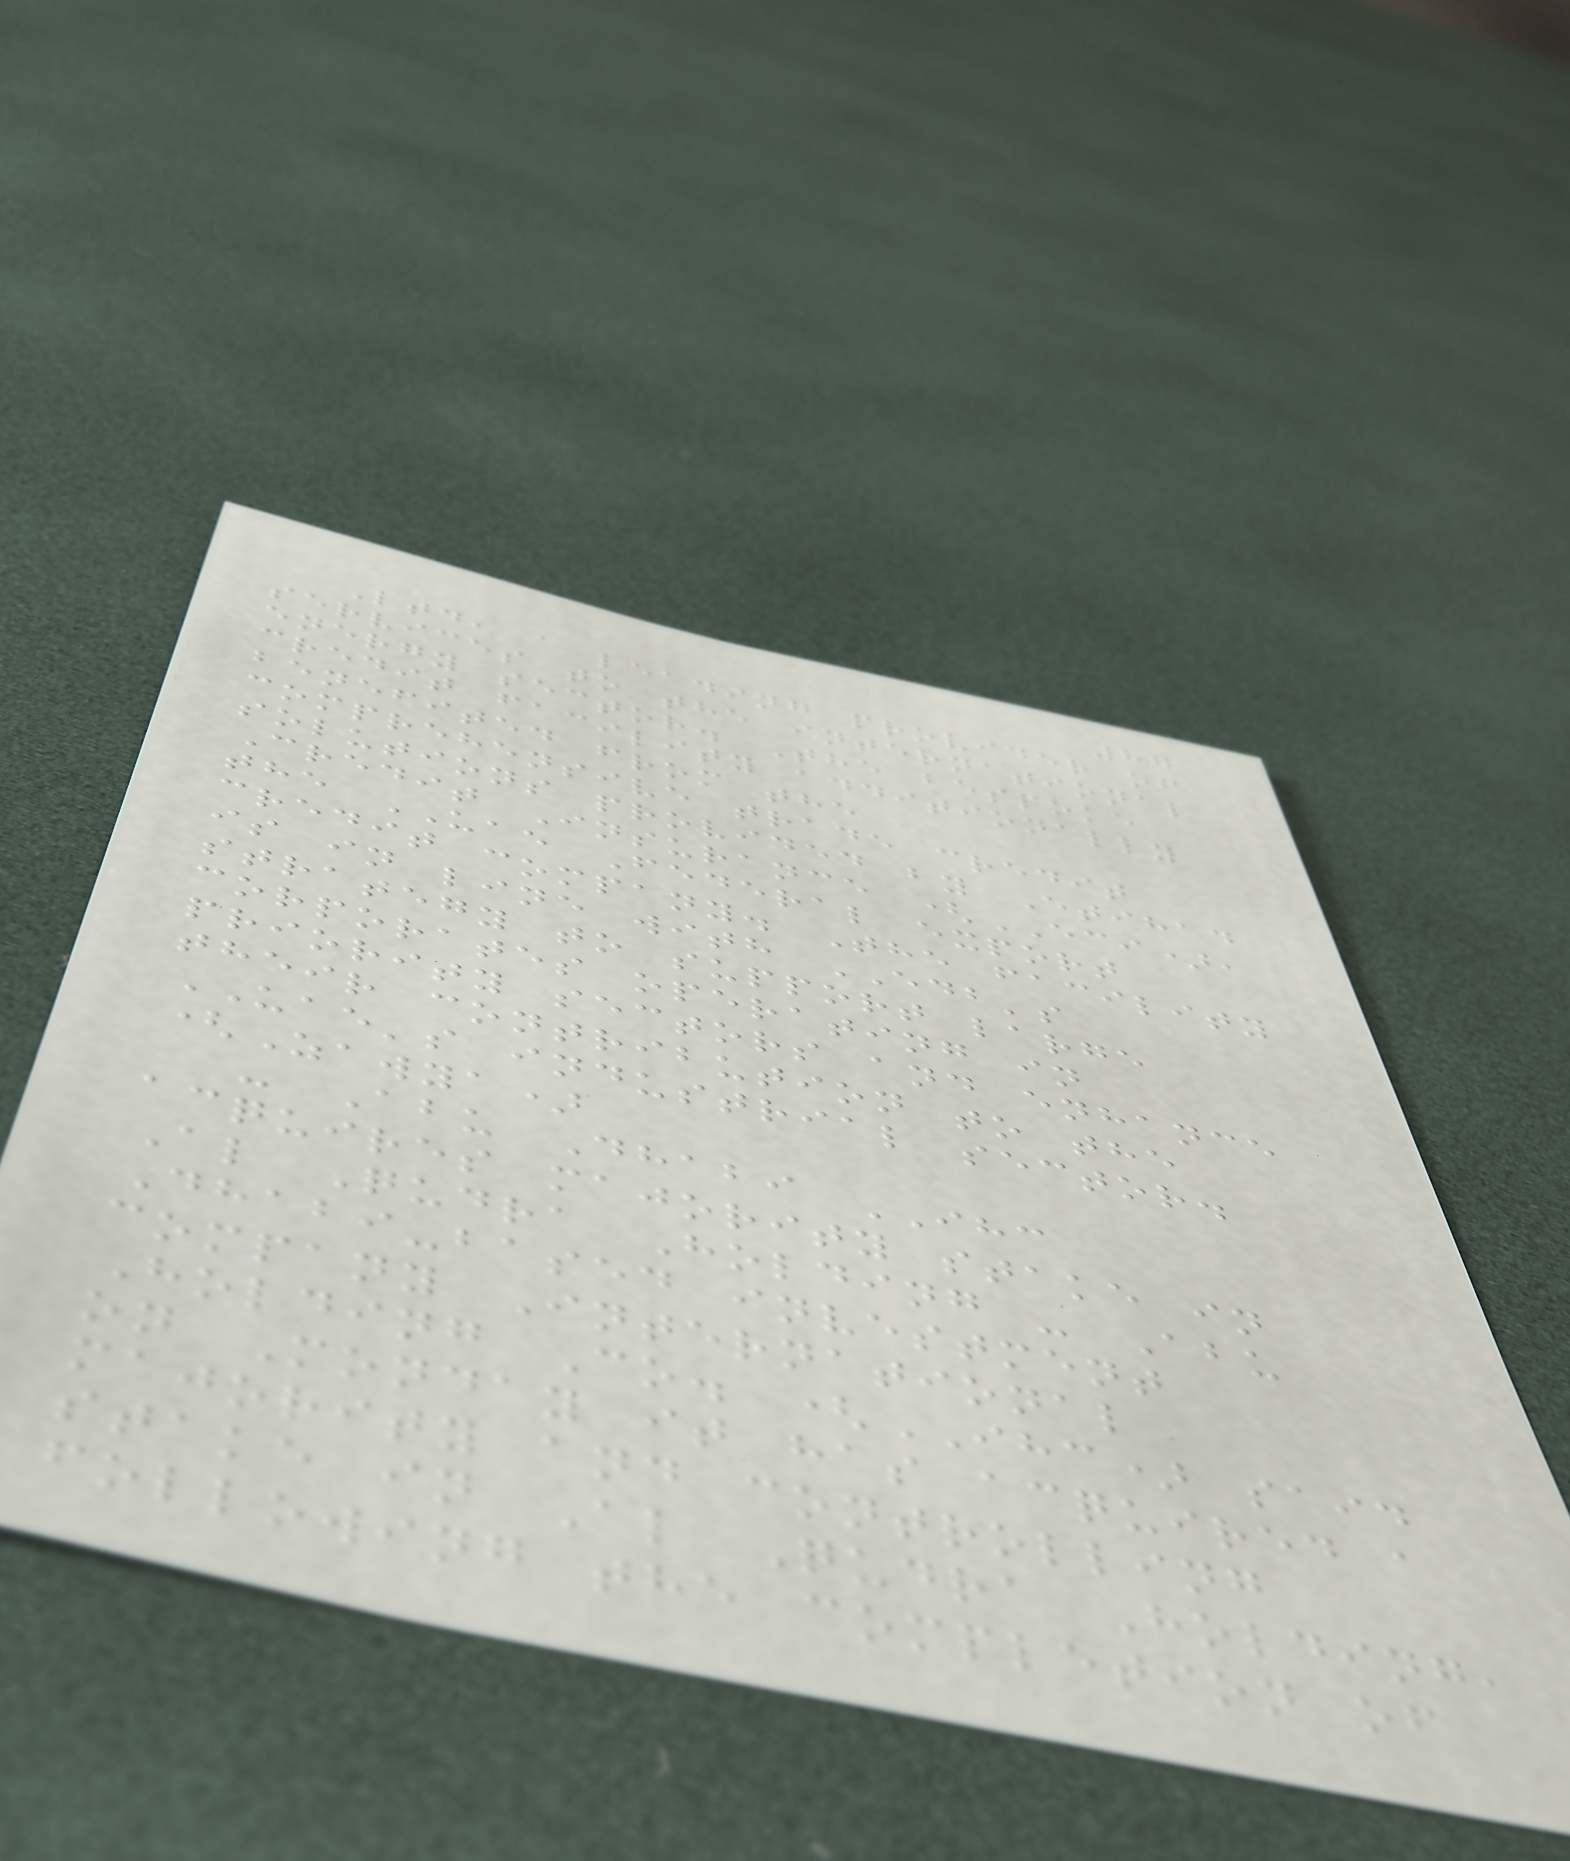87
Ltd, a leading provider of
services to the international
energy sector. The bespoke
credit facility additionally
benefited from the
comprehensive trade credit
solutions provided by Etihad
Credit Insurance (ECI),
the UAE Federal export
credit company. The facility
is in line with EDB's
strategy to support large
corporates operating in
priority sectors and enhance
their contribution to the
UAE's industrial sector.
(Zawya)
- Abu Dhabi IHC
acquires majority stake in
Al Qudra Holding - Abu
Dhabi-based investment
company International
Holding Co. (IHC) said
on Monday it has acquired a
majority and controlling
stake in Al Qudra Holding,
following the completion of
